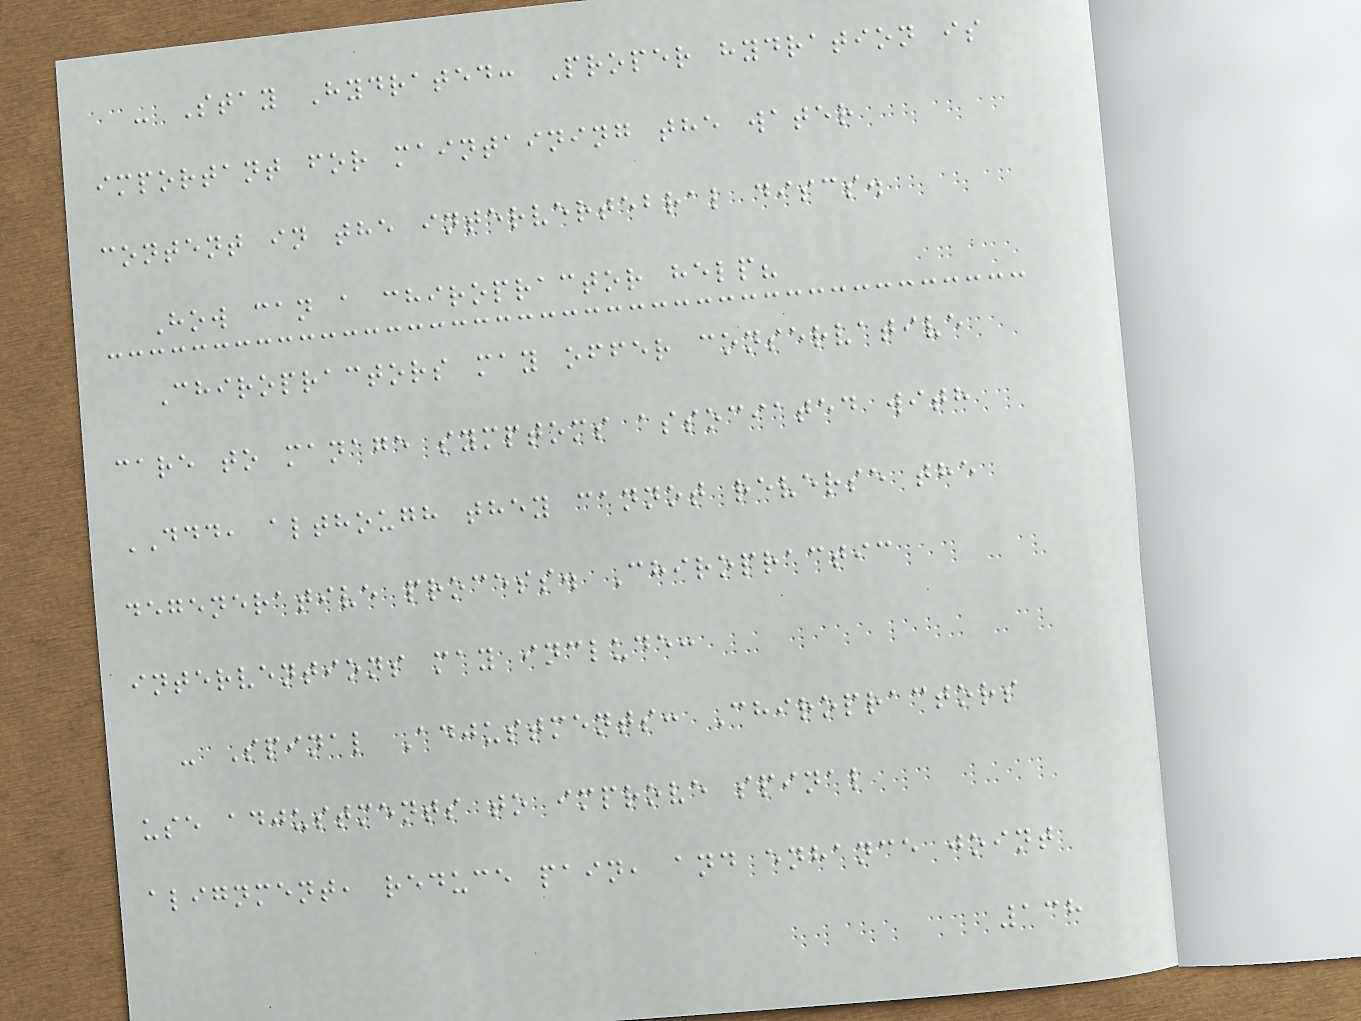- Stay Hydrated: Proper hydration is
important for maintaining the water
content in the intervertebral discs.
How can a chiropractor help?
Chiropractors may offer conservative
care to manage symptoms associated with
DDD, although they cannot reverse the
degenerative process. Chiropractic
interventions may include:
- Spinal Adjustments: Chiropractors
use adjustments to improve spinal
alignment, reduce pain, and enhance joint
138
